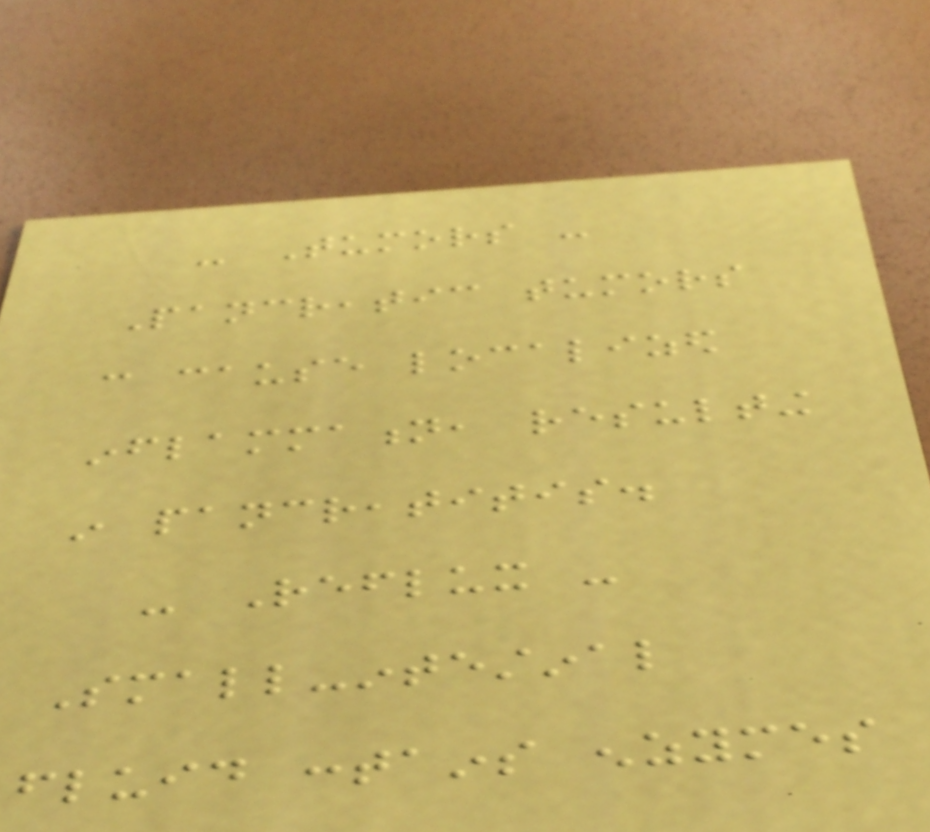- Tumors -
Pancreatic tumors
can cause localized
inflammation, resulting
in pancreatitis.
- Reflux -
Small-intestinal
fluid contains enzymes
